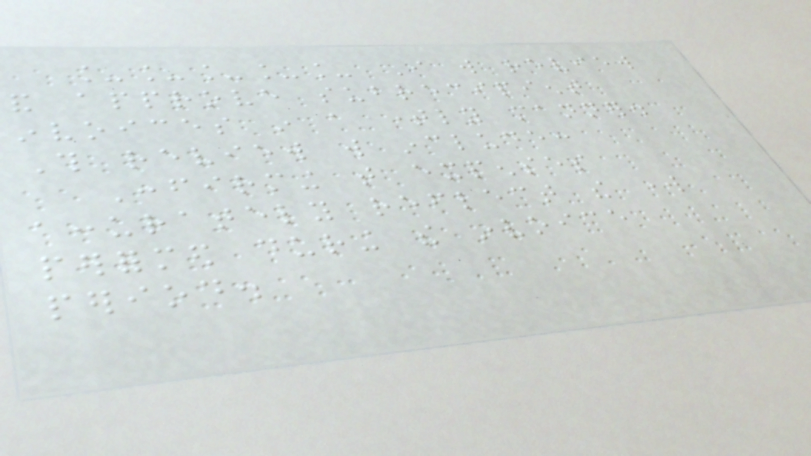_____ I will review
and approve subrecipient
invoices in a timely manner.
This review will include:
Confirming that expenses
accurately reflect the work
performed during the invoice
period.
